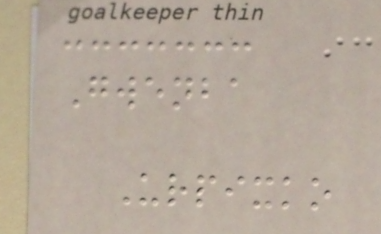Gwenba
Urpixko
